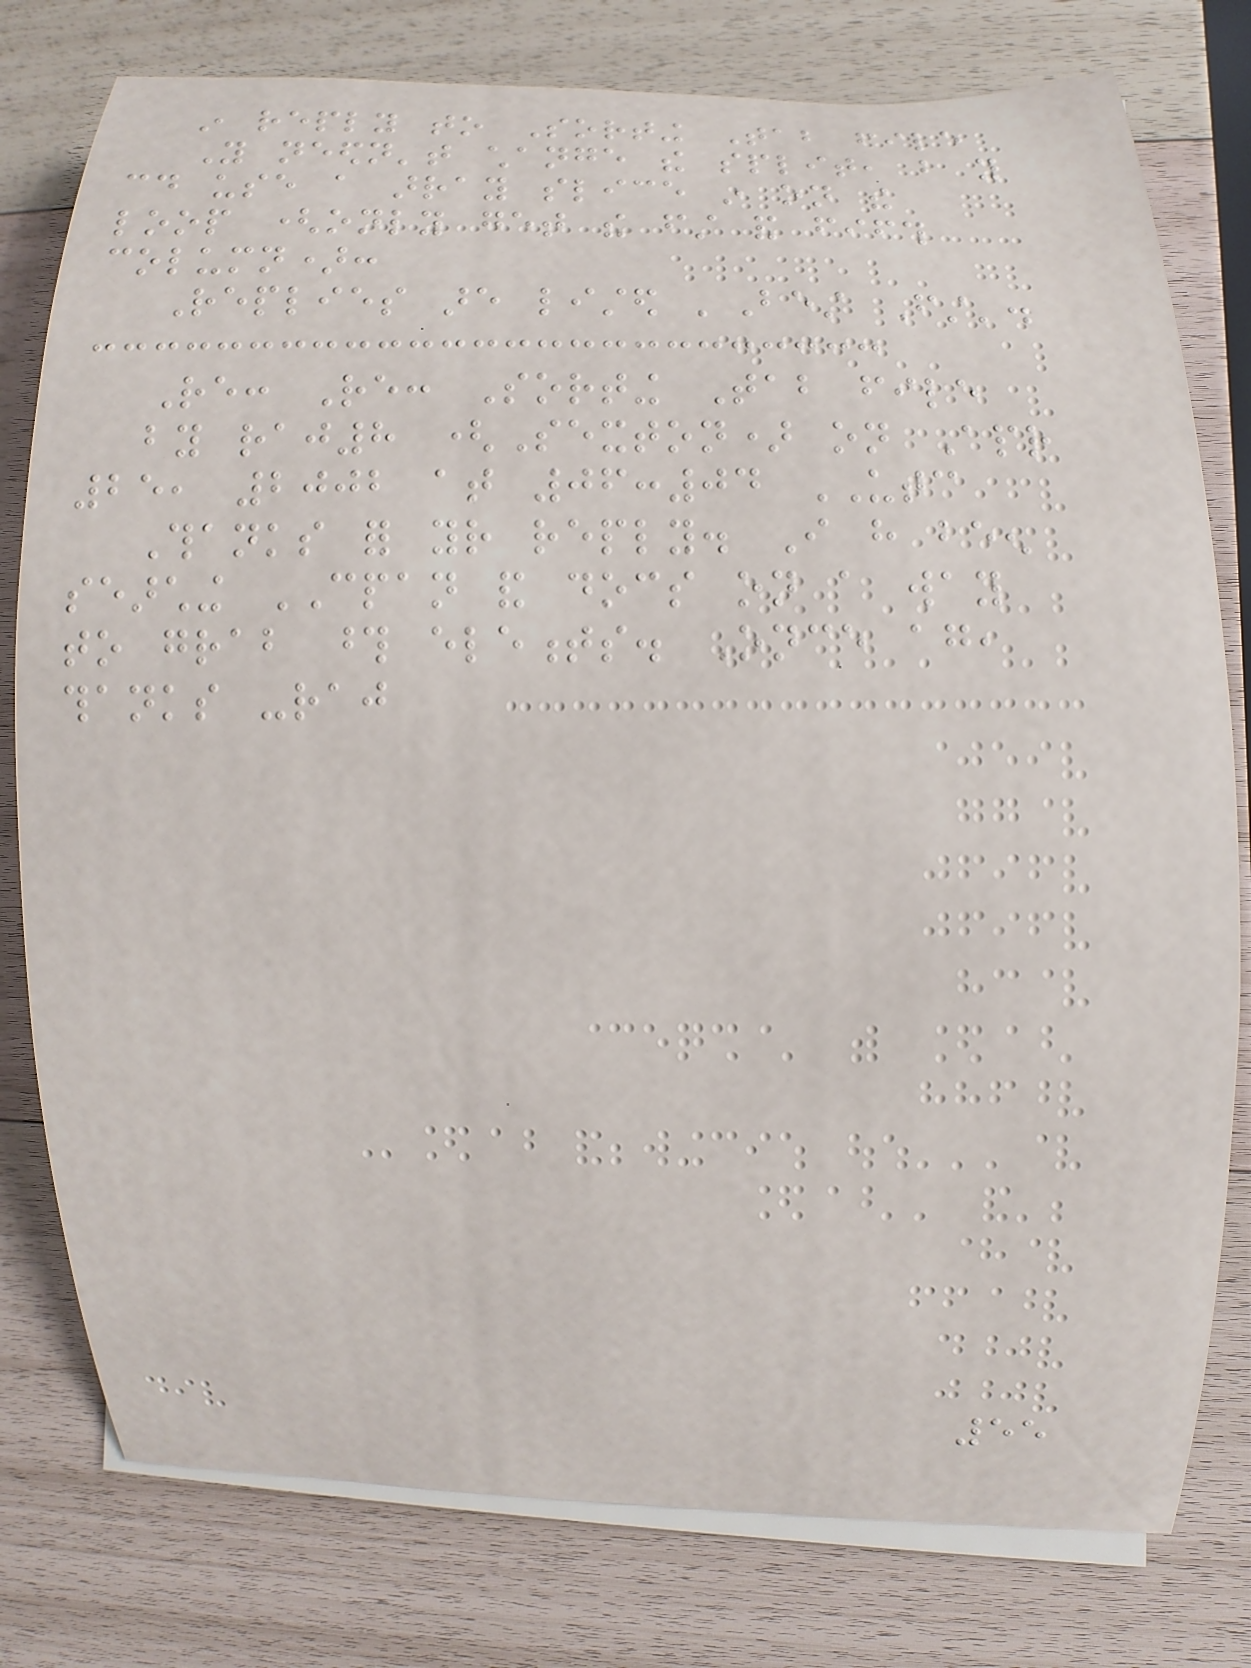in reply to Sorting Tab file
You needn't change the split, but you
could use a array slice in on the
loop (only get the first and fifth
column):
Replies are listed 'Best First'.
Re: Re: Sorting Tab file
by raj8 (Sexton) on Apr
25, 2002 at 06:04 UTC
Thanks for your reply. I have been
searching CPAN and docs on a way
to grab those elements. Once again,
thanks -raj
55
